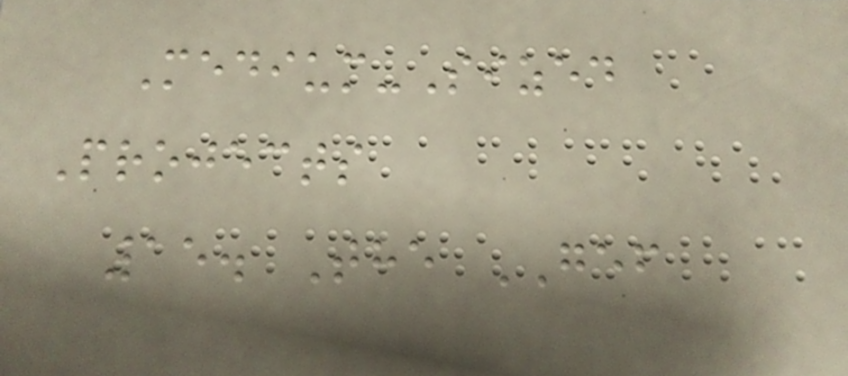Medium-Sized
Projects
15. The GEF
